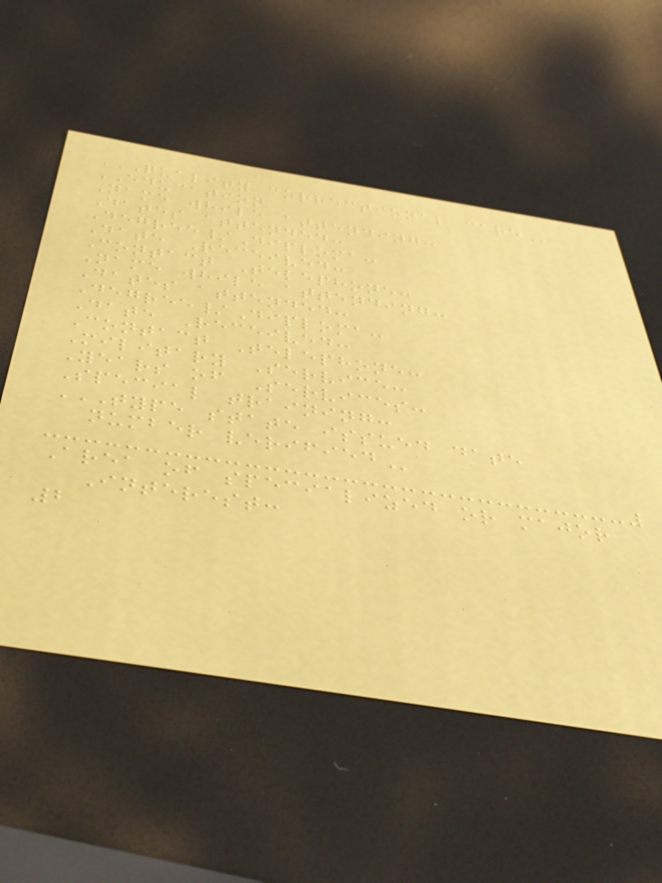QUALITY CORRECTIONAL CARE
EDUCATION
Name while attending:
Dates attended:
Degree/Diploma:
Date Received:
Contact Telephone:
Name while attending:
Dates attended:
Degree/Diploma:
Date Received:
Contact Telephone:
Military Service:
Years of Services:
Special training:
TYPE STATE ISSUED DATE
NUMBER VERIFIED
Area of specialized or major
Interest:
2
